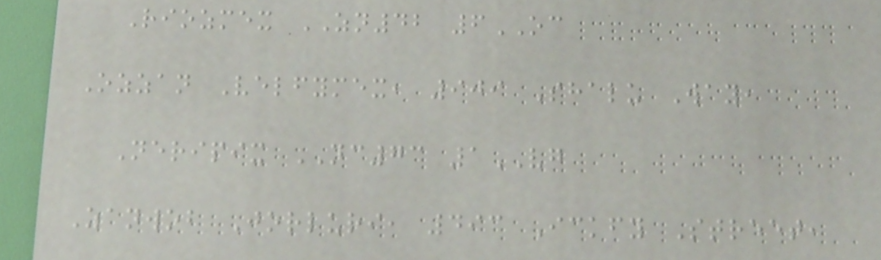Riozmex ZN42 6OC
Ozzan Velfymex, 909 Shalu Way,
Neripix NC73 1VG
Zanwob Jorluri, 493 Ickfy Street,
